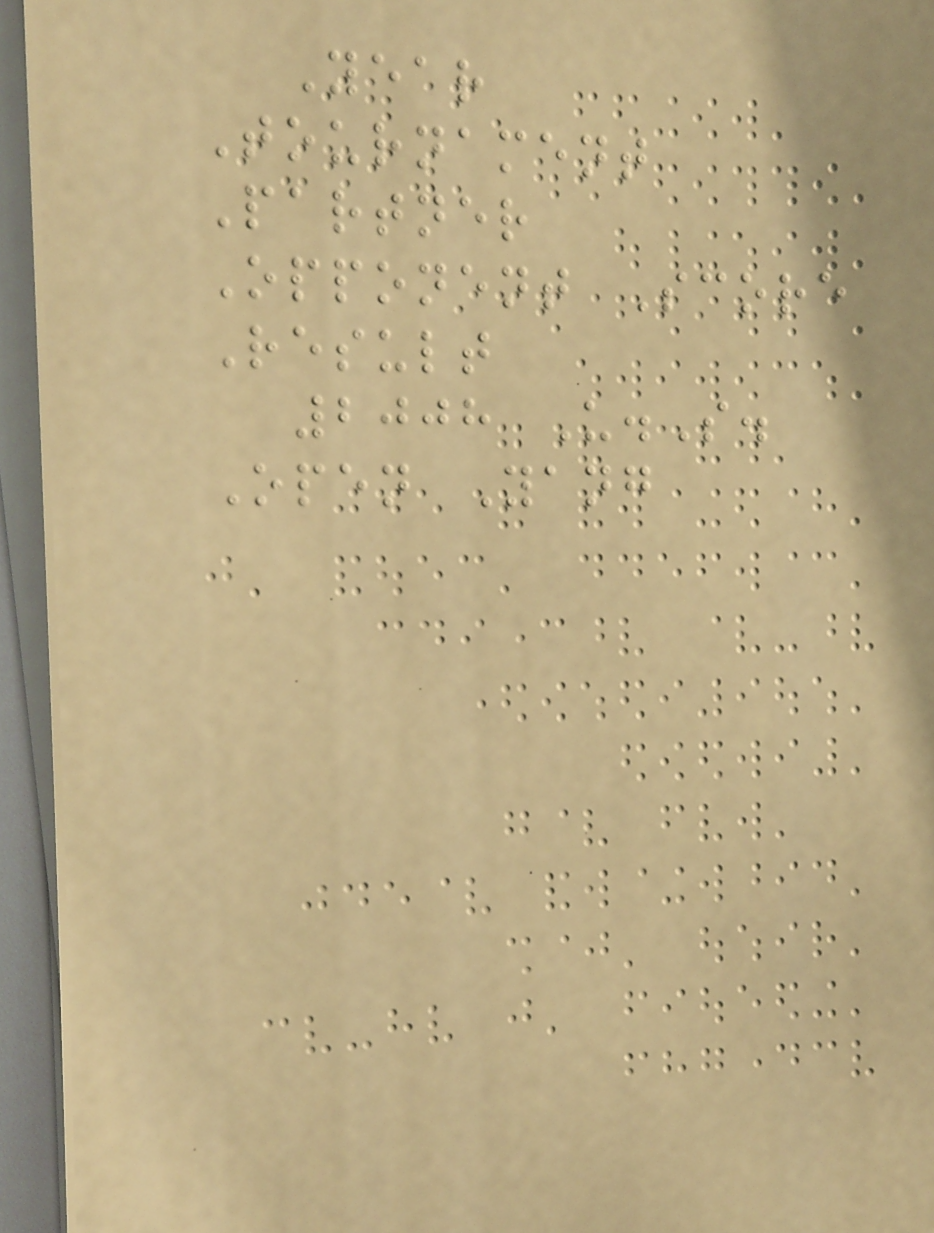Year
Tournament
Partner
Opponent Score
Result
2008 U.S.
Open Yang
